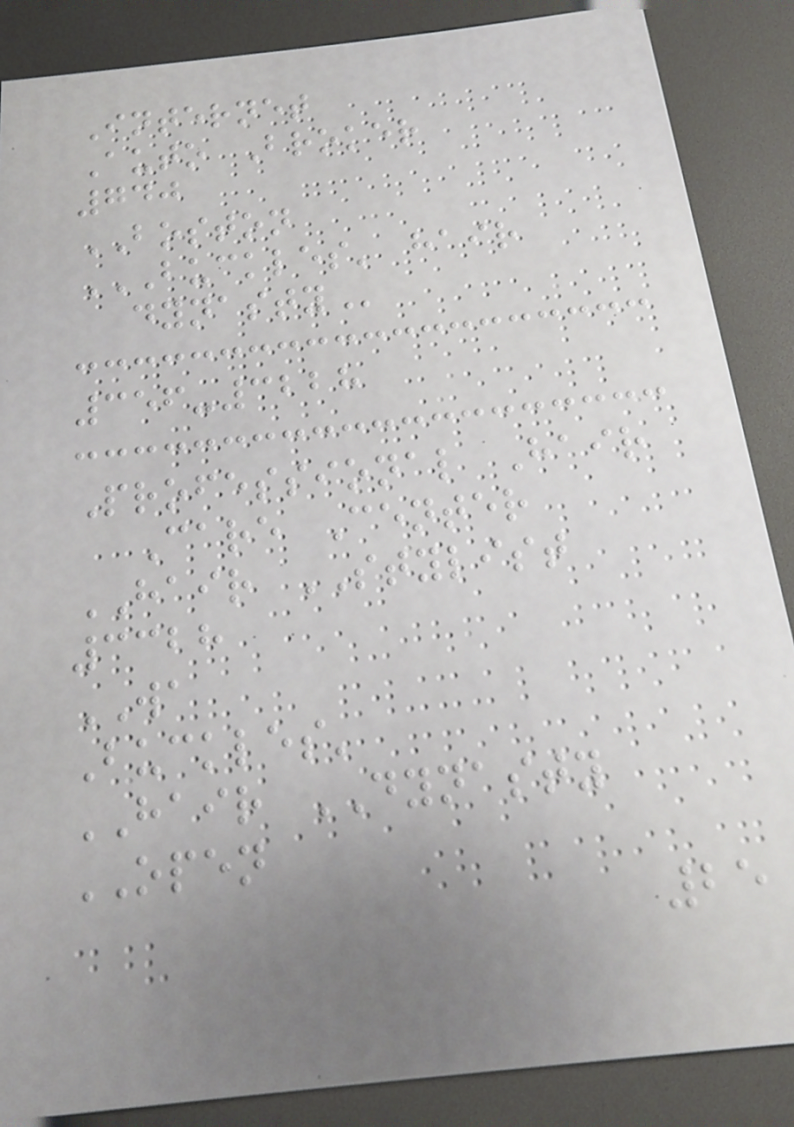Internet
Auto Broker
740
BOSTON
BUCKLES' HAIR
DYNASTY
356-3228
Professional Hair
Care Center
HAIR STYLIST
3328
WA
Buckles'
HAIR DYNASTY
OPEN
25
